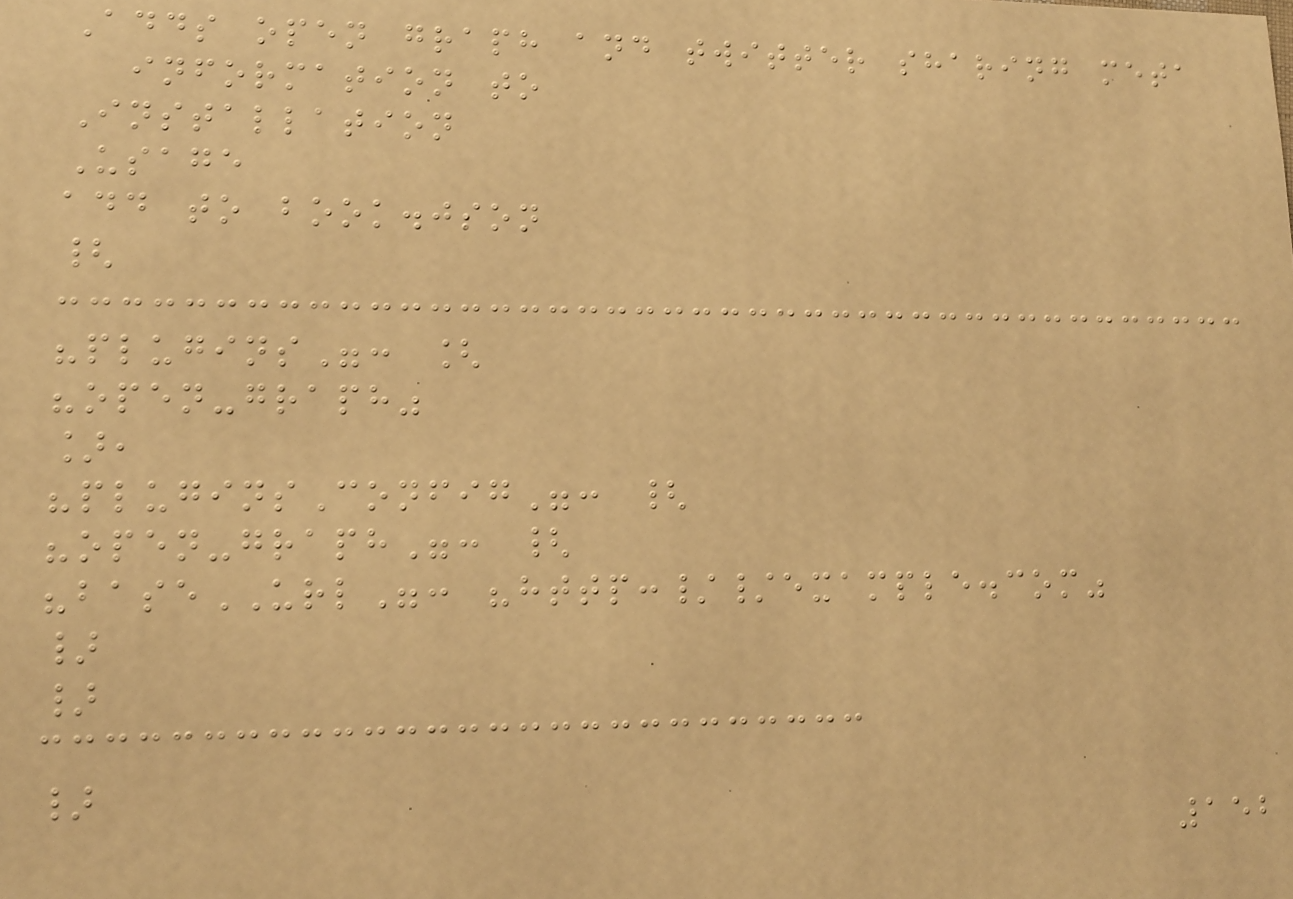Adds open graph and twitter sharing meta
information to
Installation
Usage
add to book.json
{
"plugins": [
"open-graph"
],
"pluginsConfig": {
"open-graph": {
"baseURL": "http://example.com"
}
}
}
152
